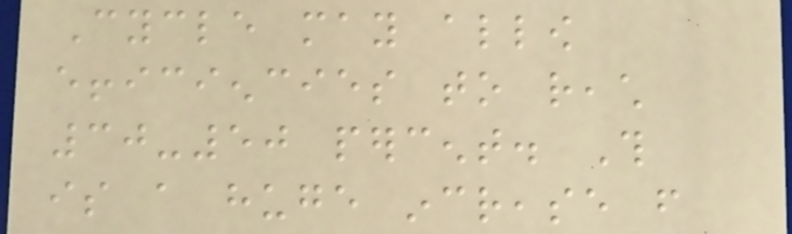Cycle may allow
efficiencies to reach
30-50 percent. This
is a huge increase from
